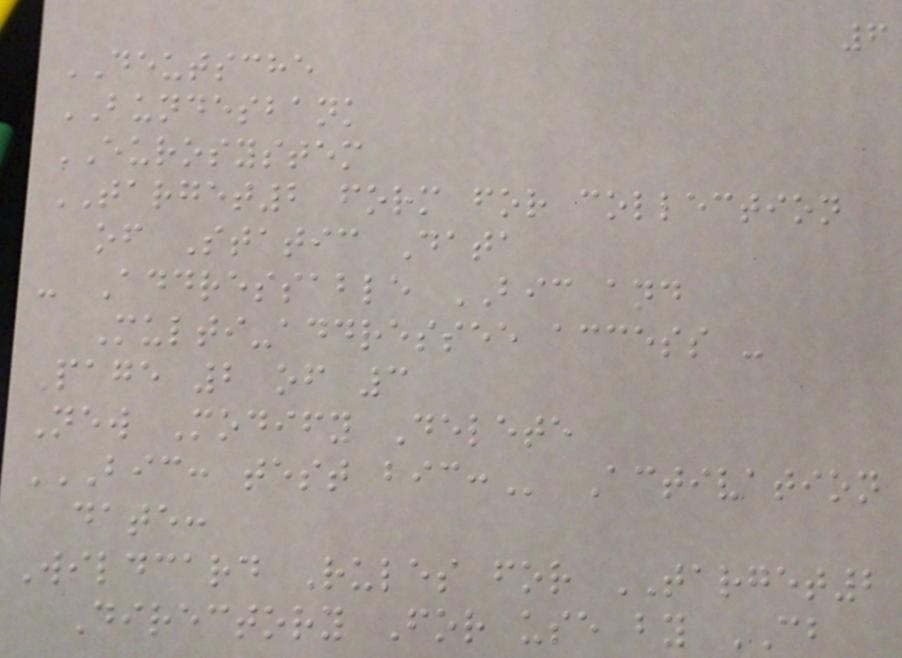6
DEUTSCHE
BUNDESBANK
EUROSYSTEM
TARGET2 form for collection
of Static Data
- Addressable BIC and
Multi-addressee access -
Page 2 of 3
New Modify Delete
BIC: TEST BIC: Activation
date:
Wildcard Rules for TARGET2
Directory For use by CB
